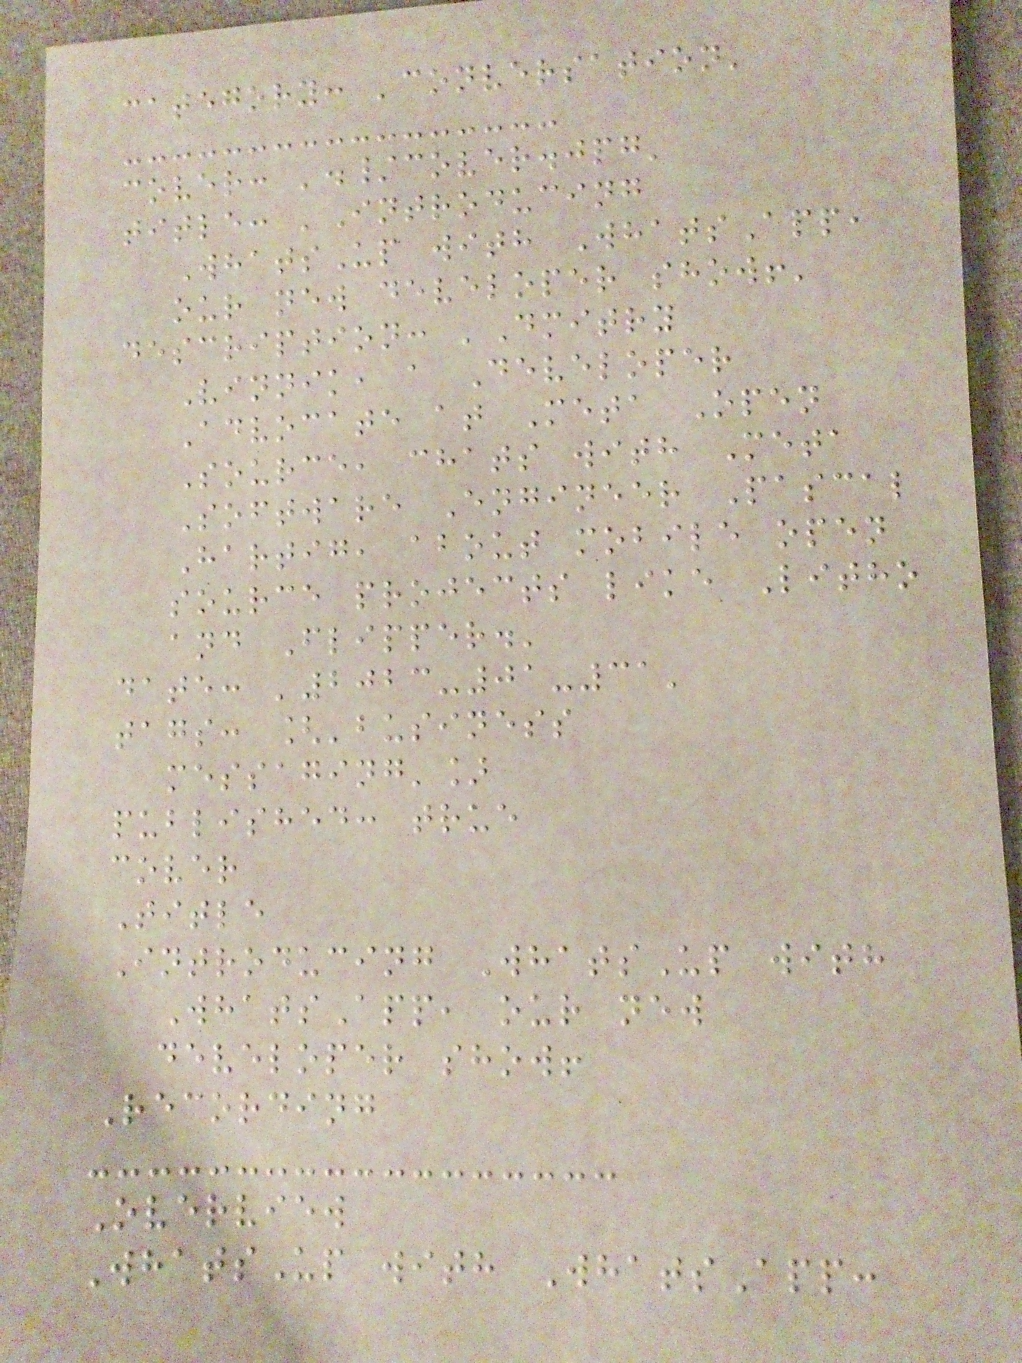category: 'conversation'
cover: './cover.jpg'
title: 'Introducing
WhatsUp with WhatsApp,
our new developer show!'
description: 'Dmitry
Vinnik, a Developer
Advocate at Meta Open
Source, chats with Meta
Software Engineer Pascal
Hartig, about mobile open
source projects like Litho
and Flipper.'
date: '2023-01-31'
tags: ['business
messaging']
published: true
cover
Title
Introducing WhatsUp with
WhatsApp, our new
developer show!
Recording
Overview
WhatsUp with WhatsApp:
